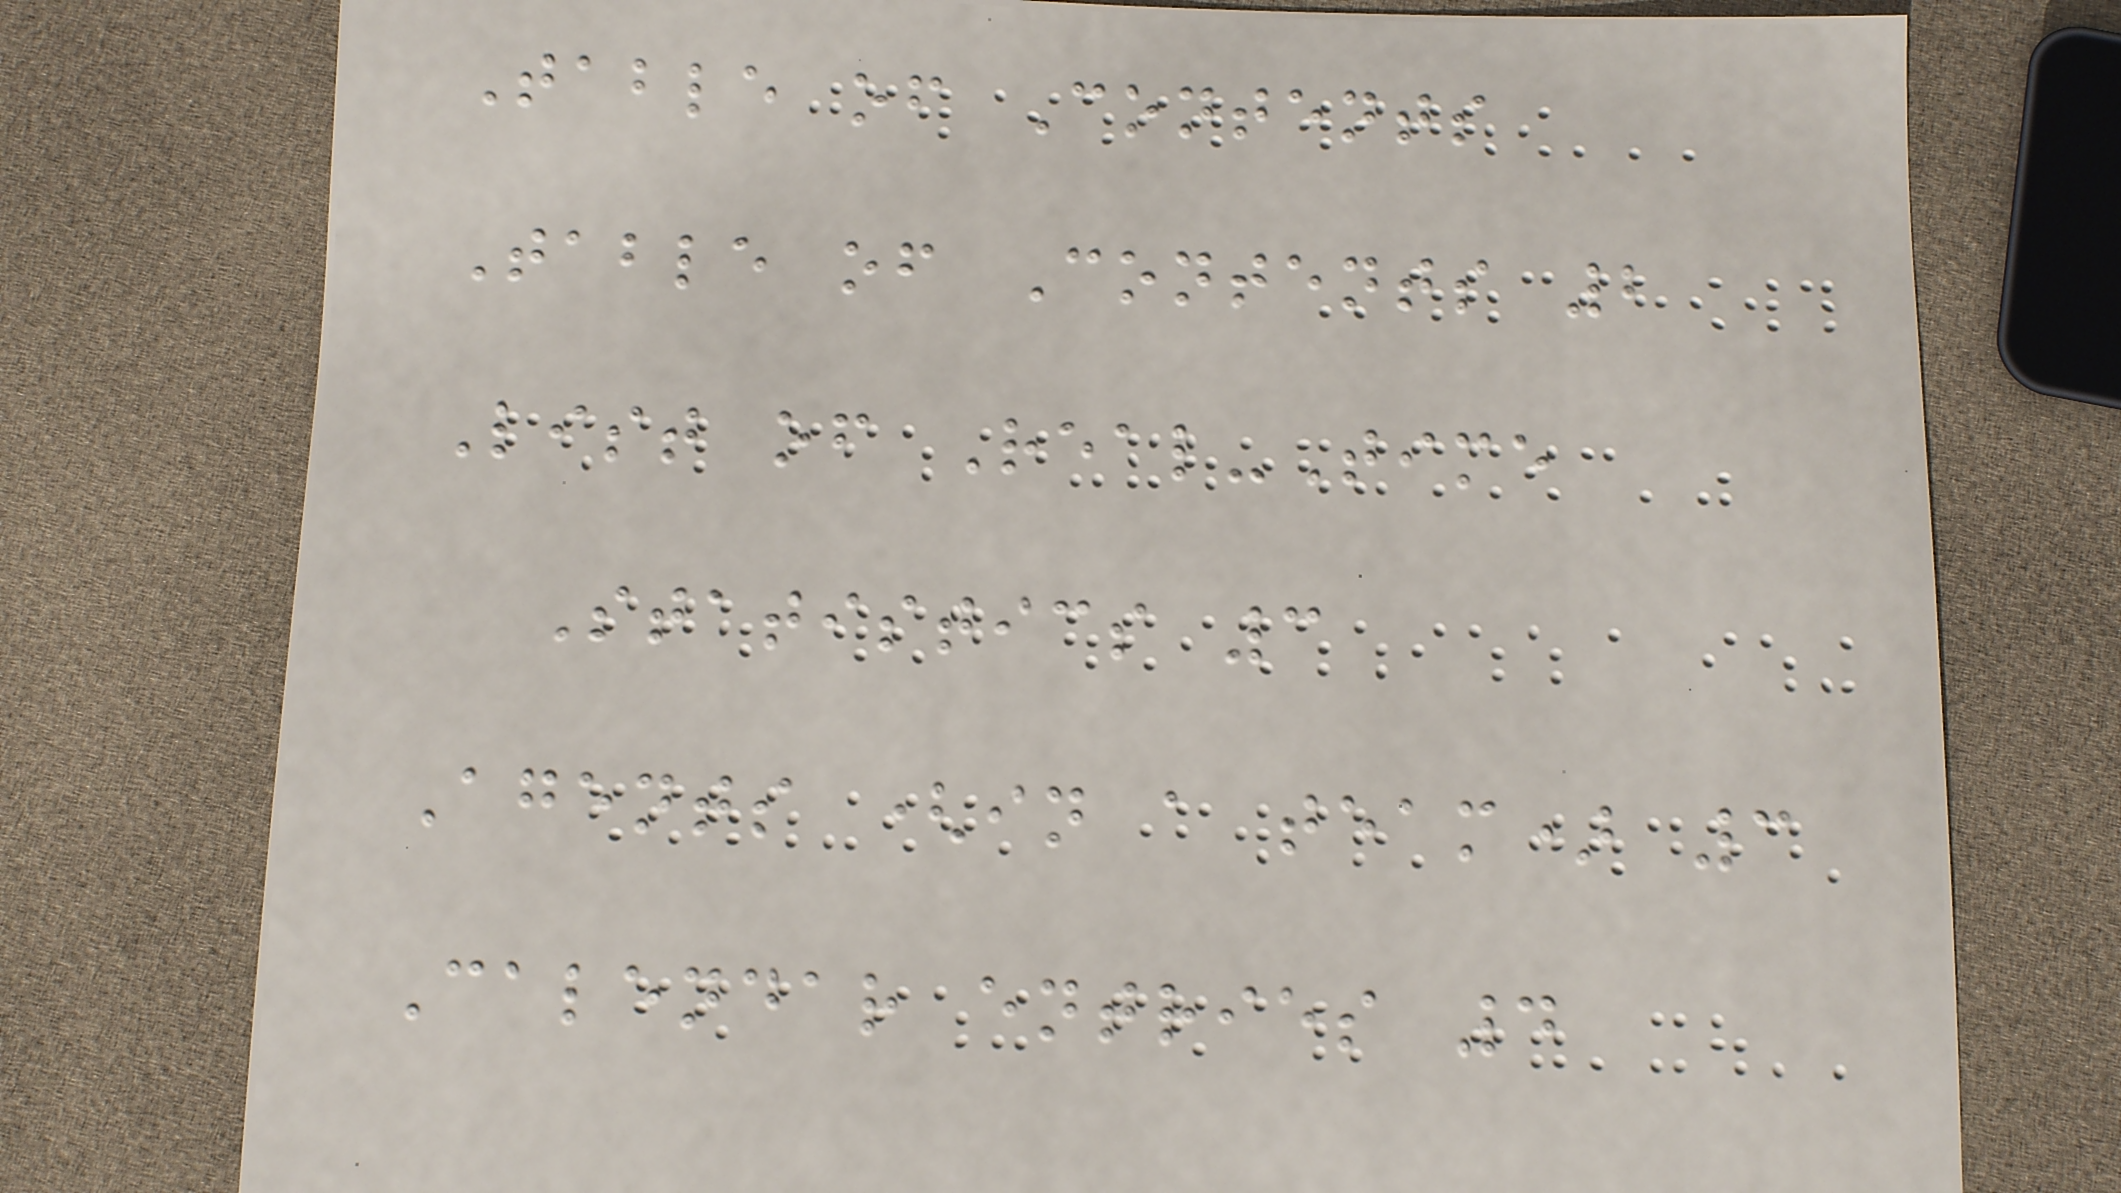Table of Contents
Table of Contents 2
List of Real-Time
Statistics 3
Agents (in a team) 3
Calendar entries 4
